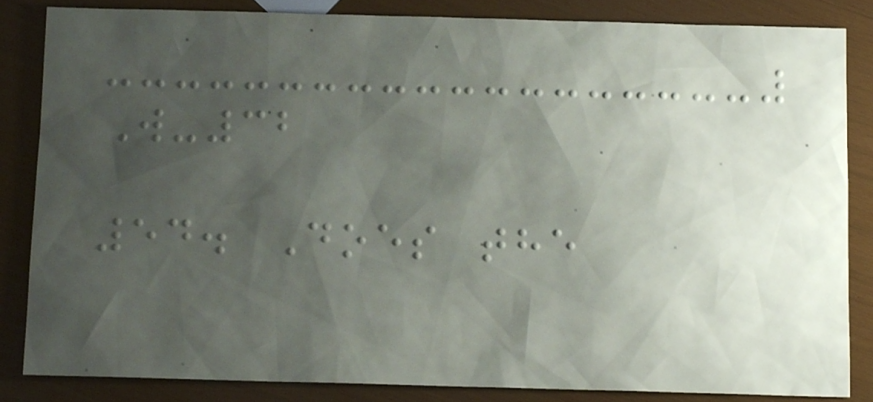W-32
54. Does the
